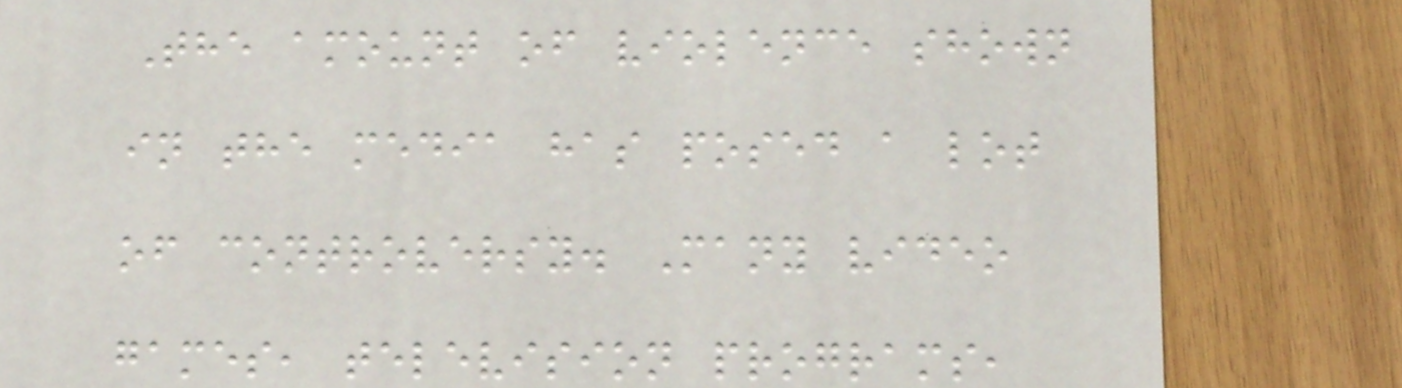The amount of violence shown
in the media has posed a lot
of controversy. Many video
games, television programs,
